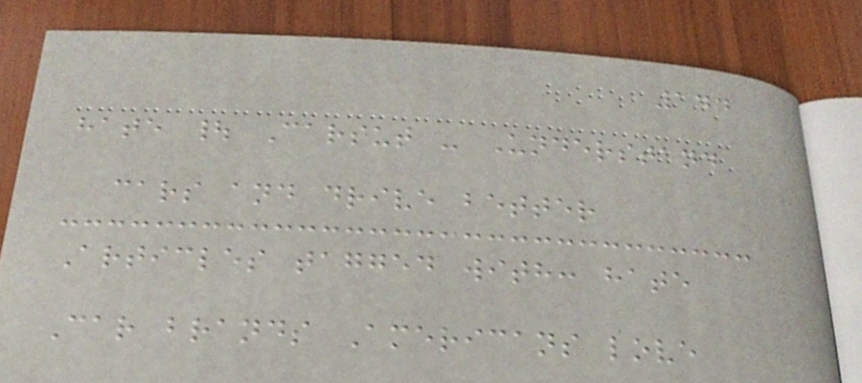144
hate | Carsut - Understand
cars and drive better
Articles tagged with: hate
Car brands Americans love
